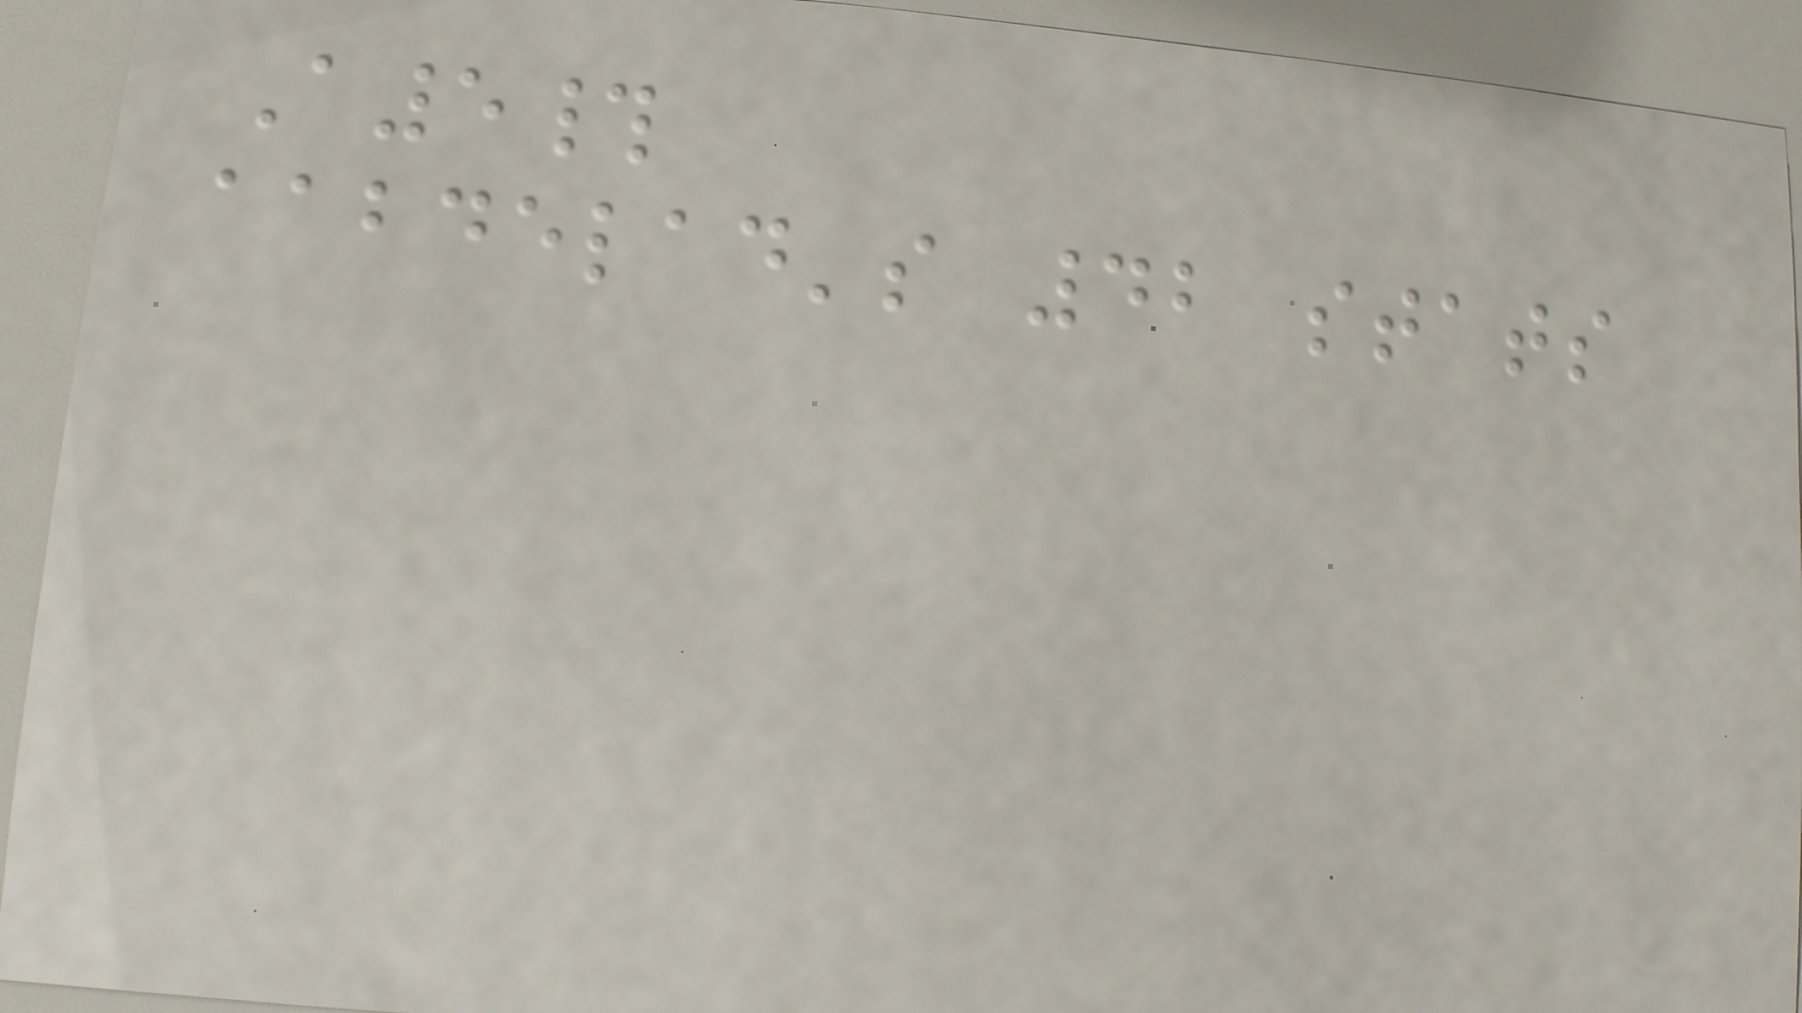A5#
aabdelad's 42 stats
